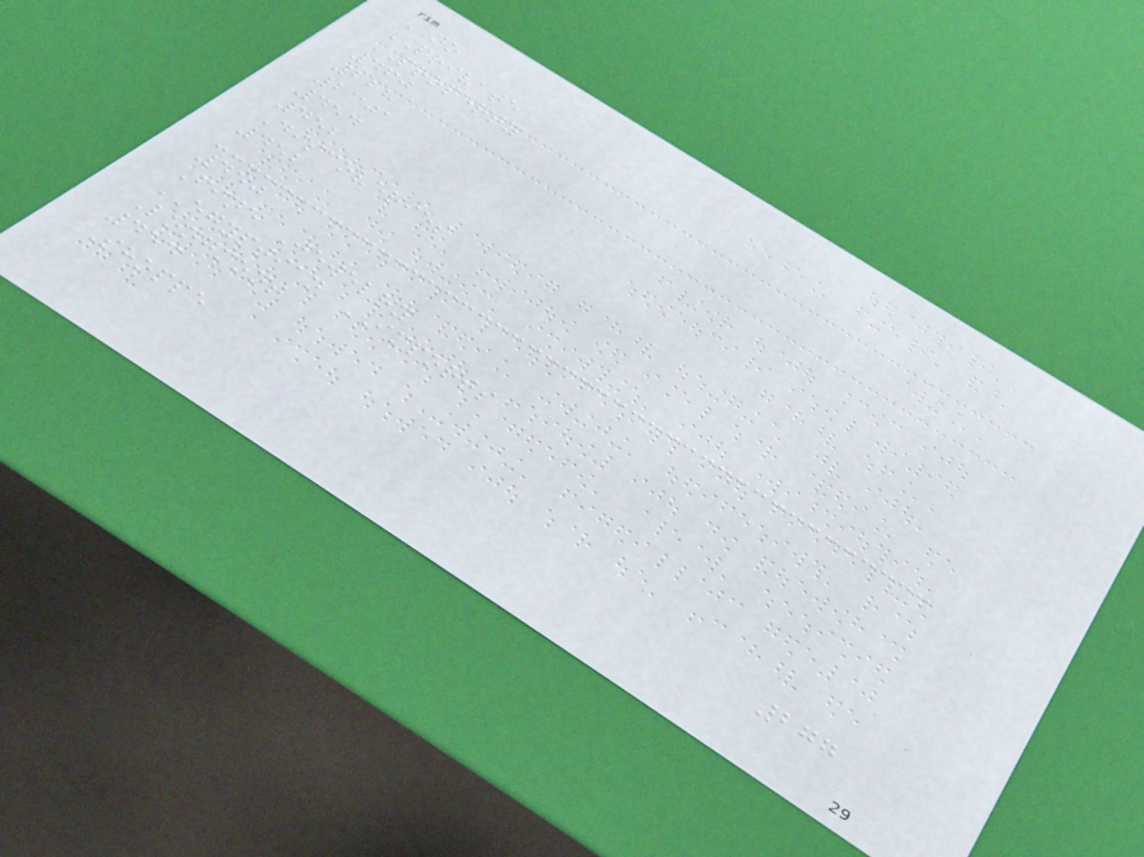NO
PRIVATE
PROPERTY
460
228
2301
454
452
Discoveries
452
450
Fine Jewelry
EGYPTIAN IMPORTS
Longmont
454
Shoppe
277
